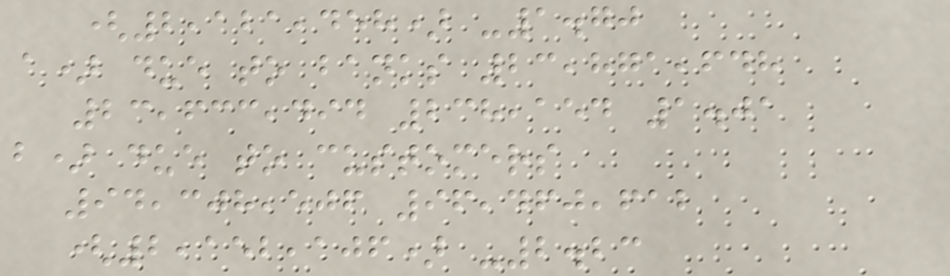(2,121,458) -1.70
a) due to banks 23,871,648
23,633,494 238,154 1.01
b) due to customers
94,308,506 96,460,612
(2,152,106) -2.23
